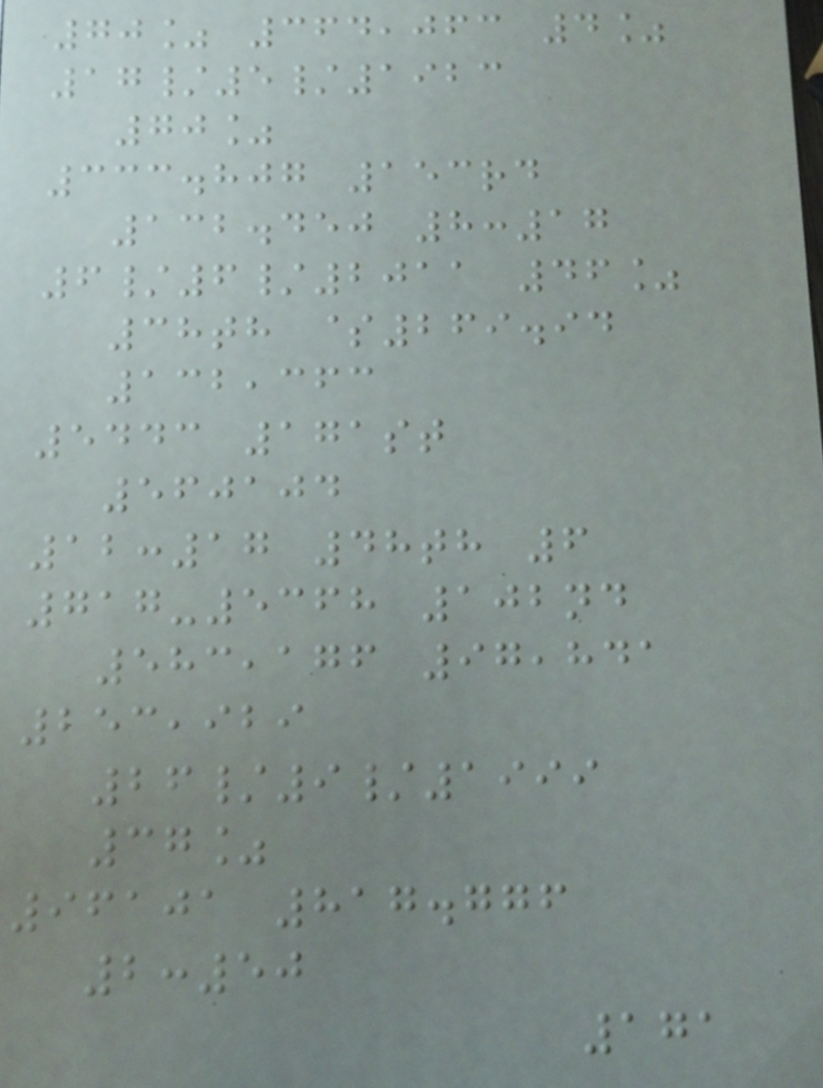70% 364,063 4%
17/5/1923
70%
333.807 153rd
132.450 8:17
6/6/2011 46%
38th $269.94
132,363
5443 171st
560104
12:17 48th 6
717-5368 102nd
583,176 97,841
253,929
26/9/1999
37%
96101 817.776
2:50
171
